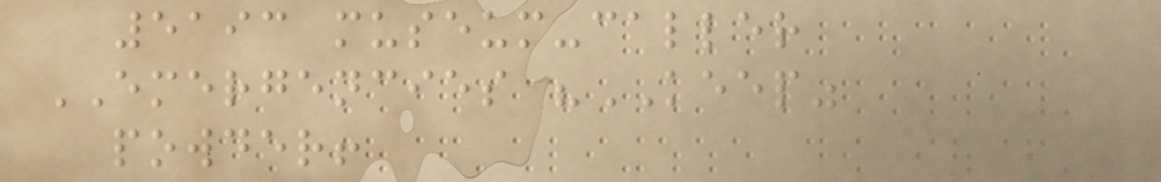5193 museum-caller
EMERGENCIES "KEEP"
powder!
